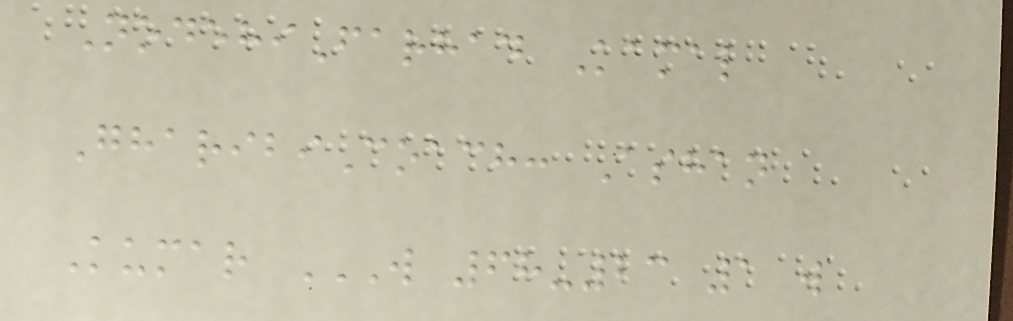NodehiFarhad Kamal
GharibiCoach: Ashan
Kumar W 68-23 1 W
